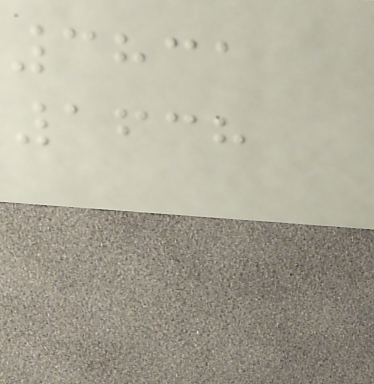3831
1638
